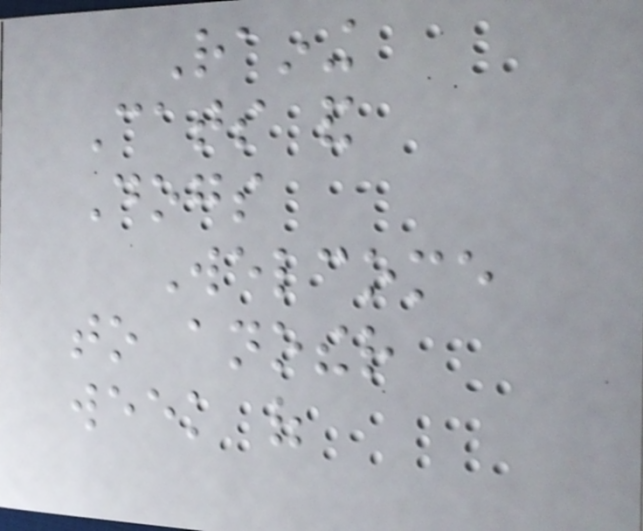Raining
Cats and
Dogs
Welcome
to another
week of
